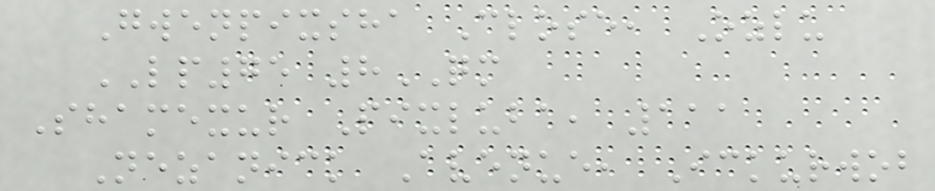Gwenpixsha Close, Ozlu
LP75 8QM
Shamexur Pixluba, 111
Nezanick Avenue, Ickurwob
